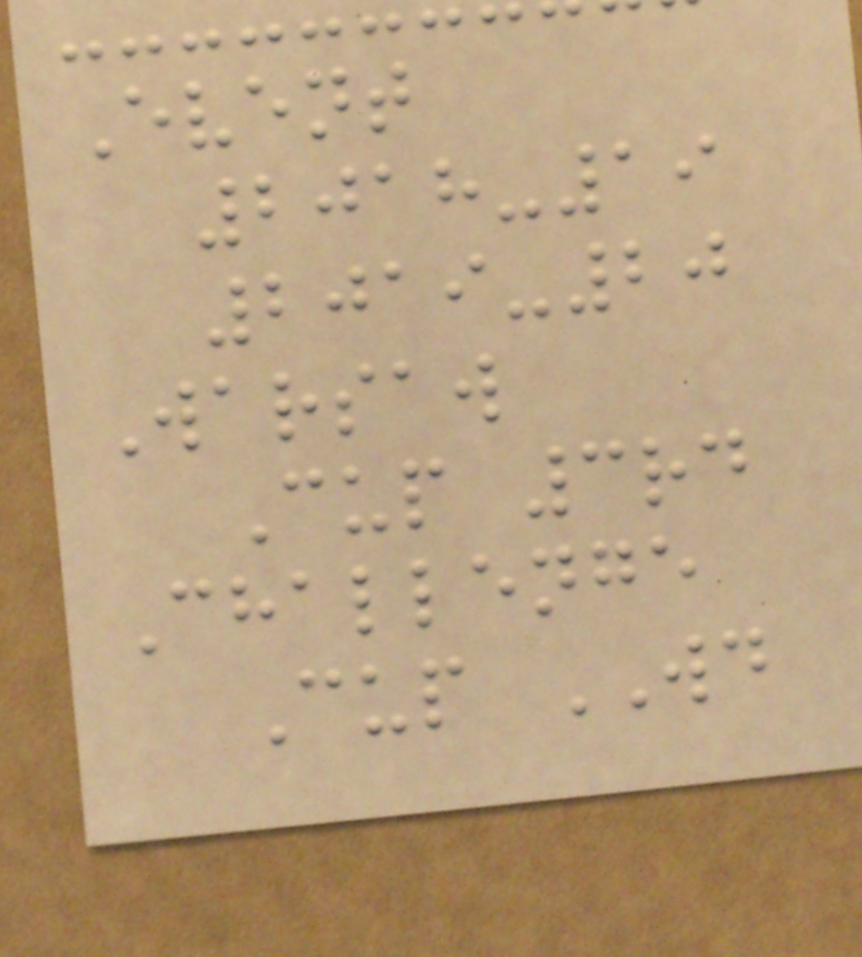Event
2018-19
2019-20
Warsaw
Cup 3rd
Challenge
Cup WD
